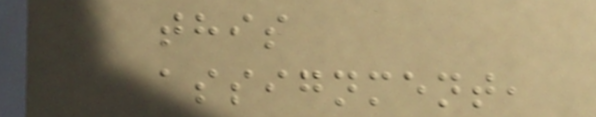this
assignment,
